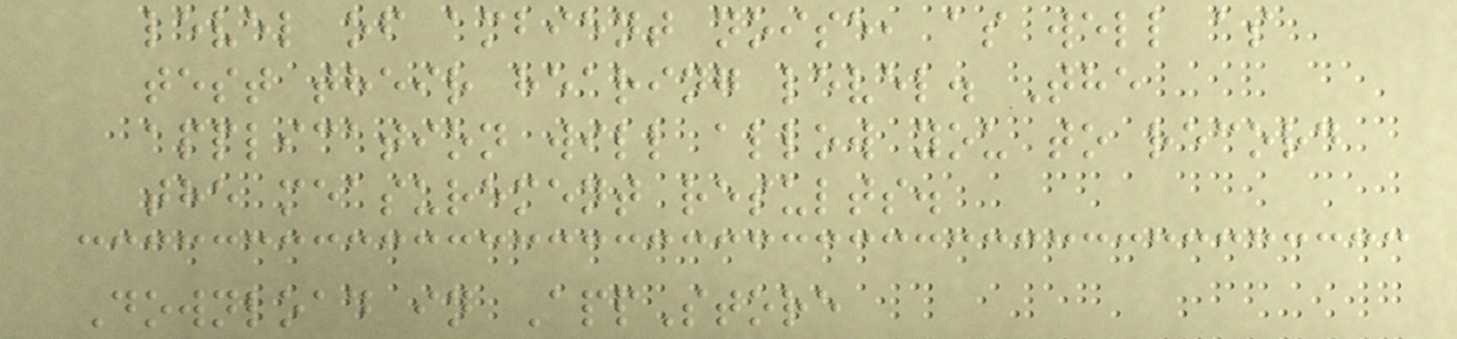level of ambient noise, as well as
test their hearing level. The
application will allow you to record
the measurement results.
Download in AppStore
